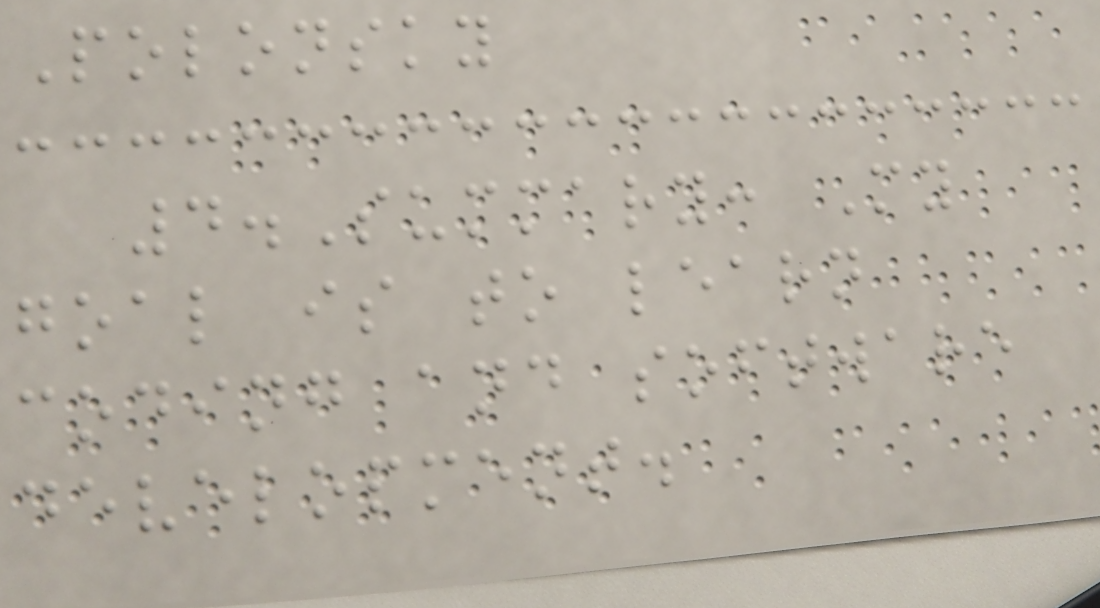Polonsky
4.Summary: My
goal is to learn
coding and software
development.
